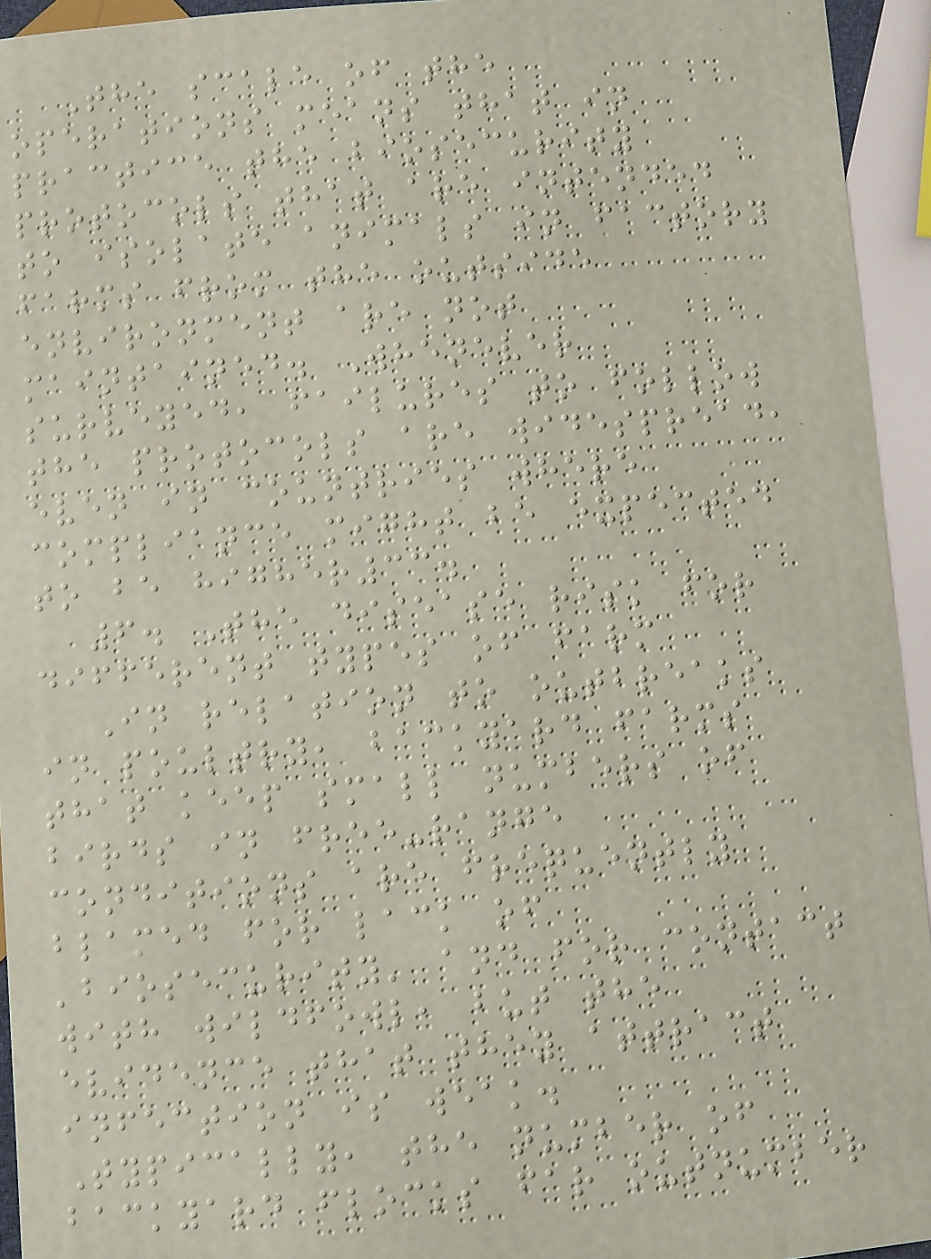The scale of the
operations means that in
practice the biosecurity
protocols that are intended
to isolate animals in factory
farms from the outside
environment are not
maintained. Whenever
surveyed, failures to follow
the protocols are widespread,
even in countries where
compliance might be expected
to be higher33.
6. The disease risk for
different types of farm
In relation to outbreaks
in poultry, backyard farms
that keep small numbers of
birds in free-range
conditions are frequently
blamed for lack of
'biosecurity' and for contact
with wildfowl, but the
evidence that they attract
infection is weak.
Typically, the number of
backyard flocks far outnumber
